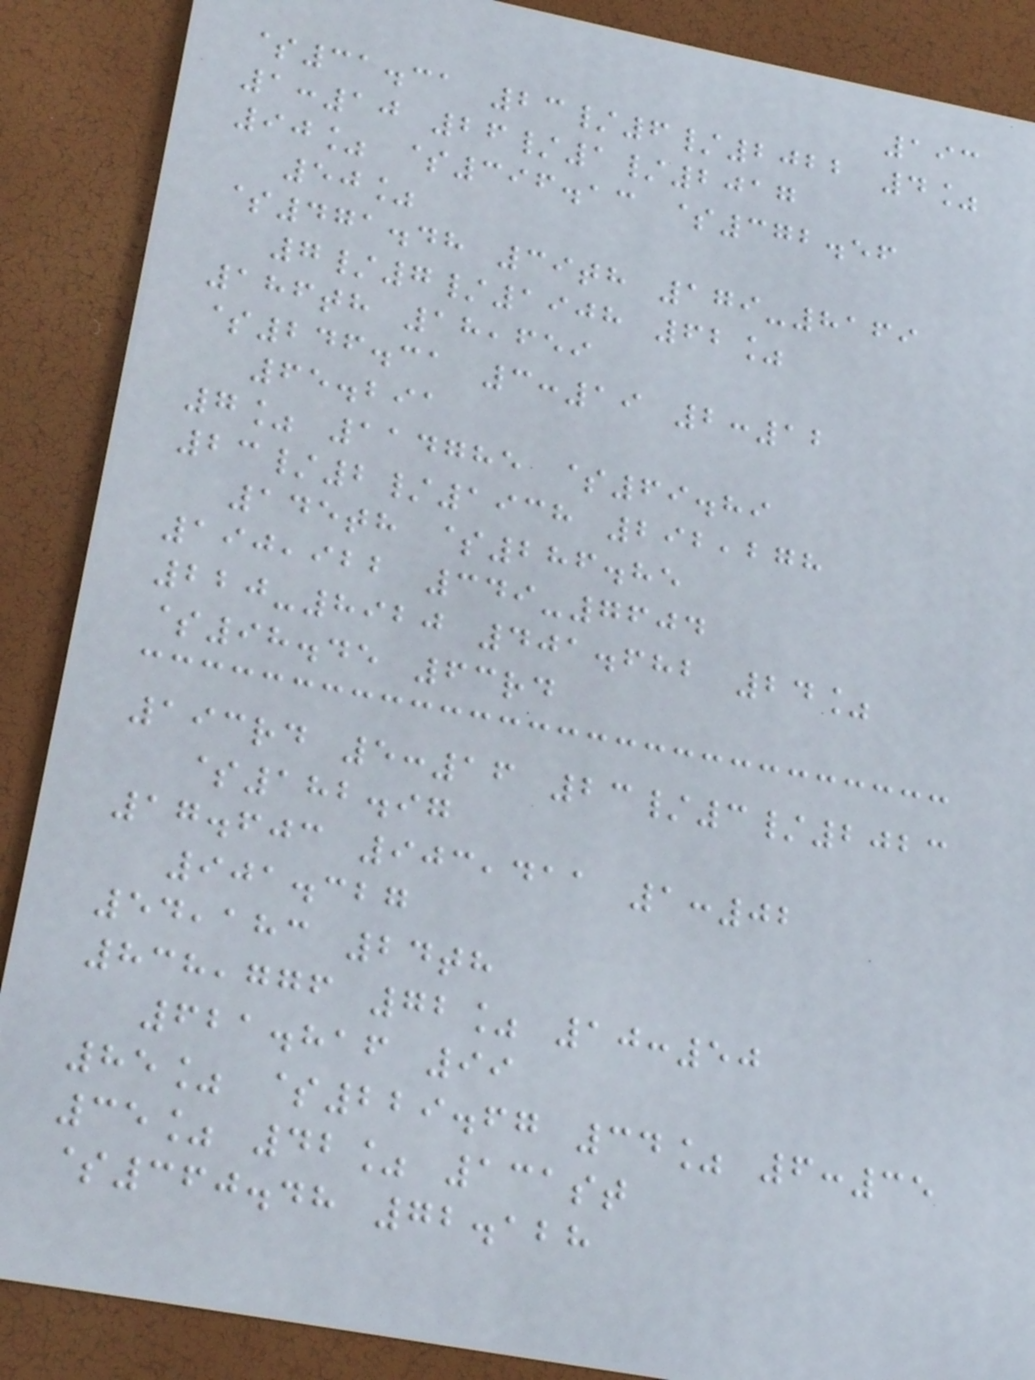193
$31.31 23/6/2022 4%
1:10 26/1/2017
90% $396.13 $372.56
50%
$471.48 39th 179-8169
7/7/1908 62%
186th 18,659
$246.31 3:19 2:12
65.291
7% 114785 $69.89
23/2/1938 292,278
145th $286.85
190,922 349-7604
220-8920 401.682 24%
$98.45 63rd
193rd 5:16 23/3/2023
$182.97
17.603 903,411 1:02
901.327
54,183 24th
838,776 72% 10:50
621.816 99
85% $229.67 34% 6:35
35% 42% 131st
$360.48 72.128
